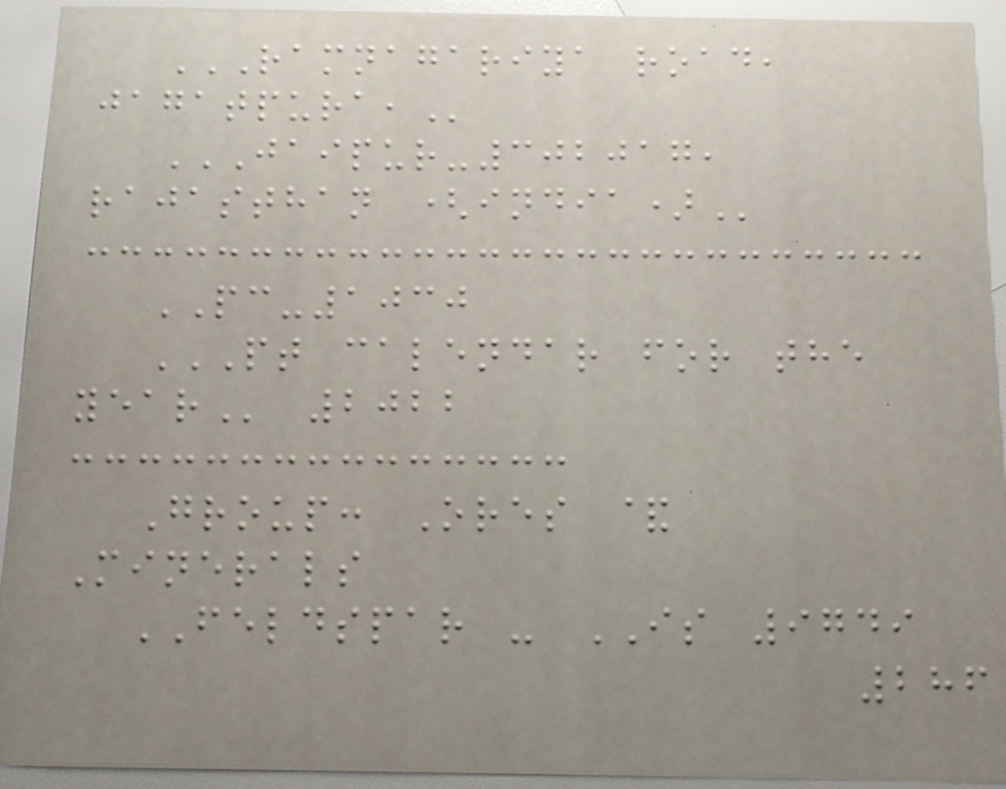RAMNAGARIYA ROAD,
JAGATPURA,
JAIPUR-302017,
RAJASTHAN (INDIA)
PC-1030
PT CALENDAR FOR THE
YEAR 2022
Group: Ores &
Minerals
FELDSPAR - IS 9749
286
